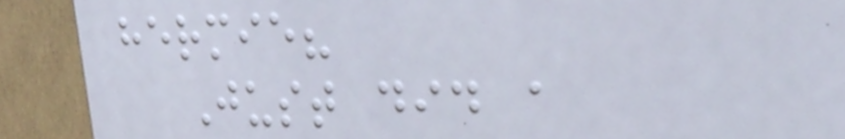hermie?
Just did a
